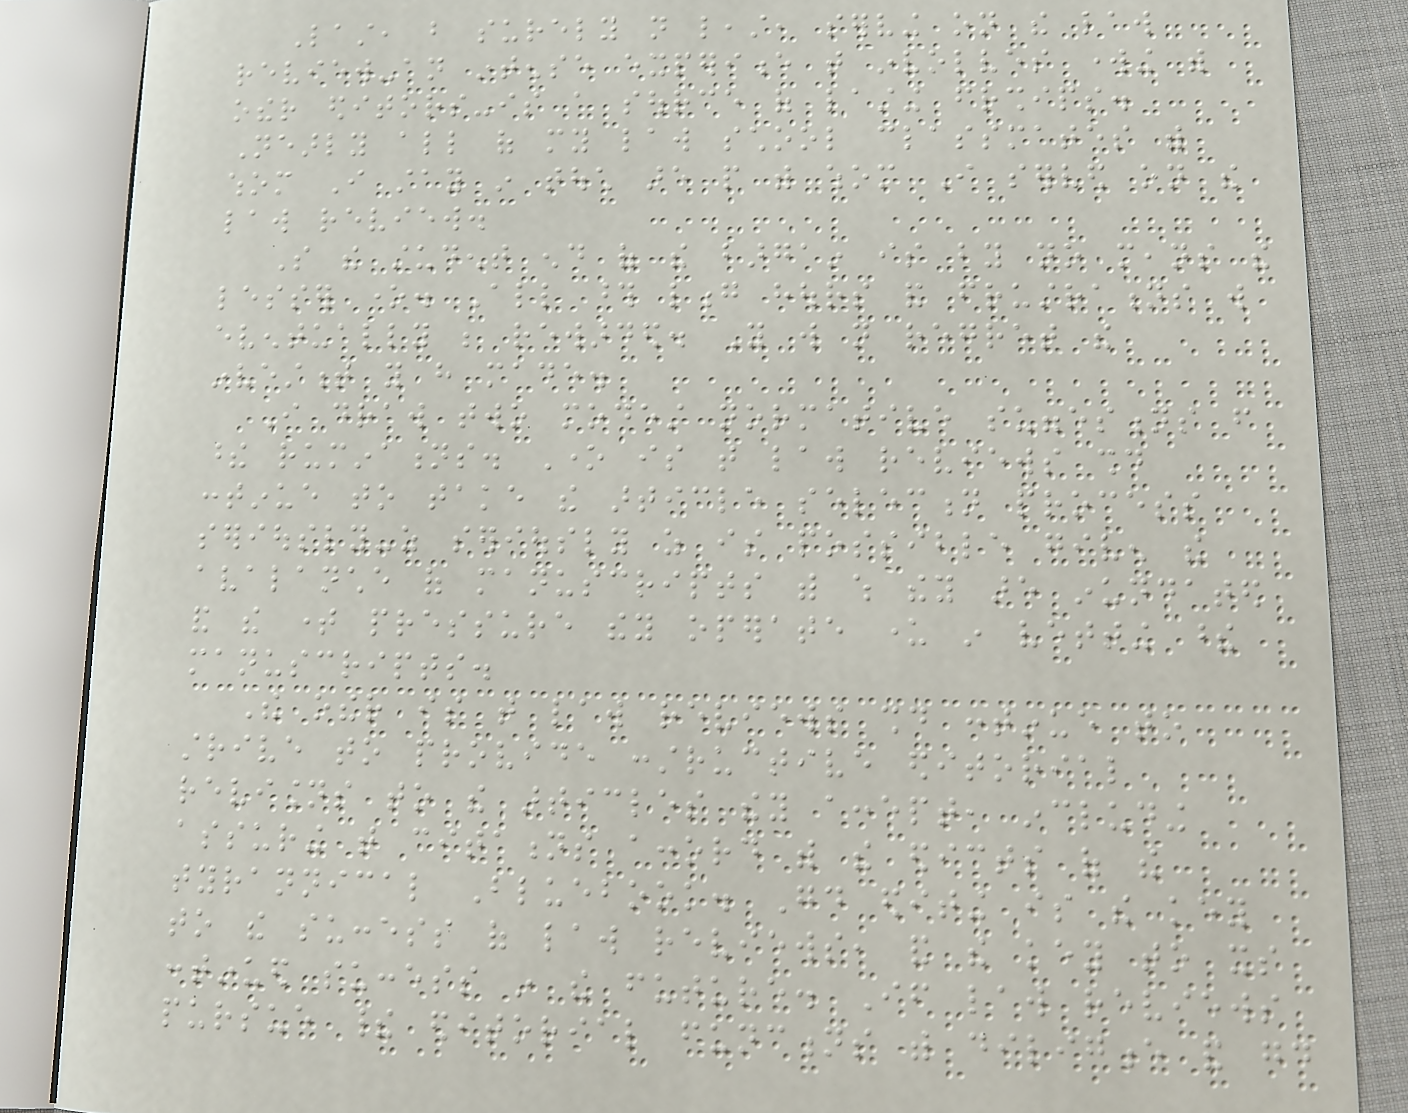Last, but surely not least, serving on the law
review-an intense experience that involves working with
other editors-is a source of lasting friendships.
Nearly all of my law school classmates with
whom I stay in touch are people with whom I served on the
law review.
So the student end of the bargain is by no means the
lesser one. All those long hours and frustrations will
eventually be rewarded. You will not regret the
investment you have made.
I draw two modest normative suggestions from
these ruminations. One is that law reviews should
continue to take the article selection process
seriously-as seriously as is possible given the
avalanche of manuscripts with which they are inundated
and the time pressure they operate under in vetting these
manuscripts.
The other is that law reviews should continue to
strive to provide constructive editorial
revisions to the articles they accept, including
assuring that citations accord with the edicts of the
tyrannical Bluebook. Good editing is the key
to the success of law reviews, and the key to its
continued success in the future. If law reviews
pursue their editorial functions with diligence and good
